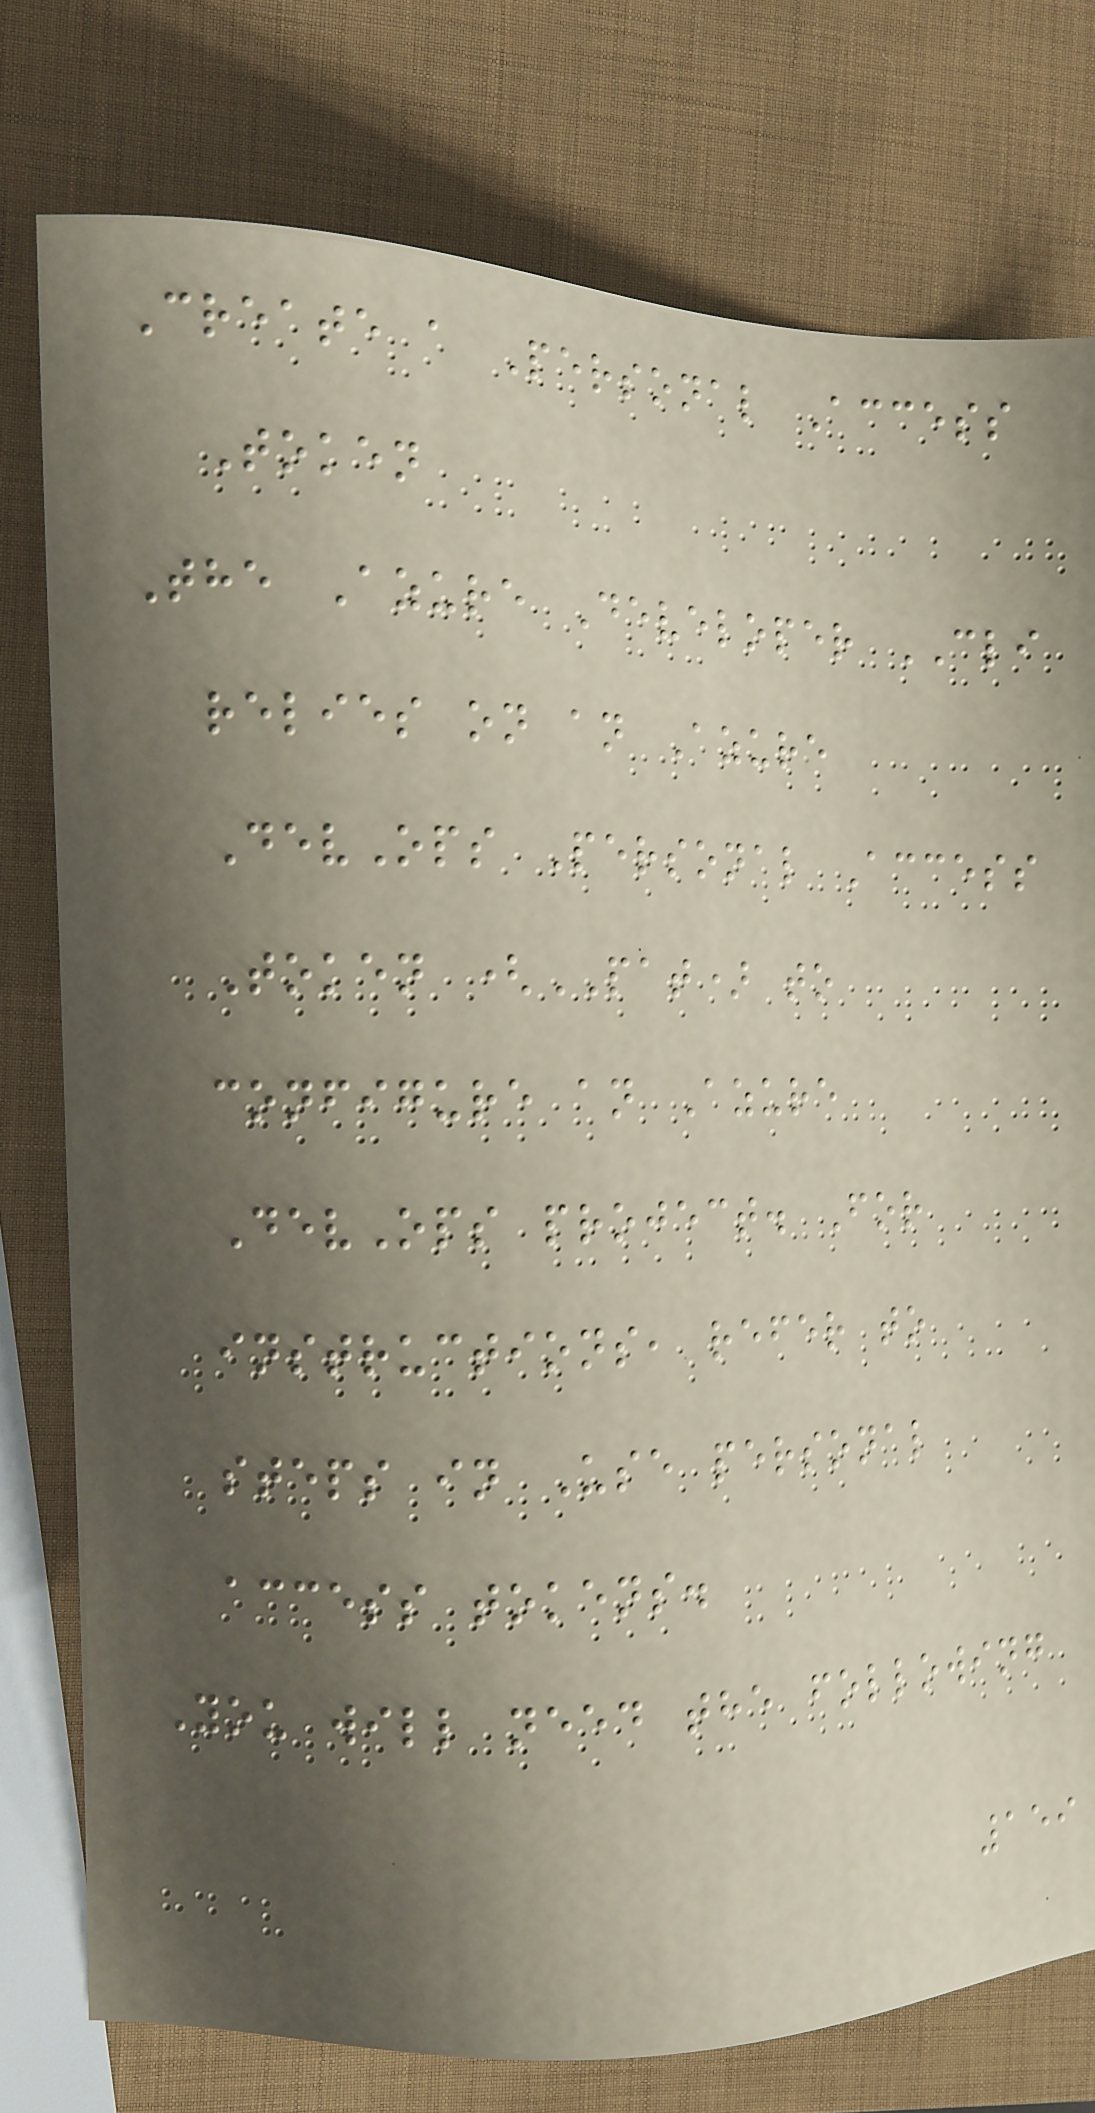Create a Personal Access
Token
The Azure Developer CLI
relies on an Azure
DevOps Personal Access
Token (PAT) to
configure an Azure
DevOps project. For
instructions, refer to
steps in Use personal
access tokens.
You will need the following
159
